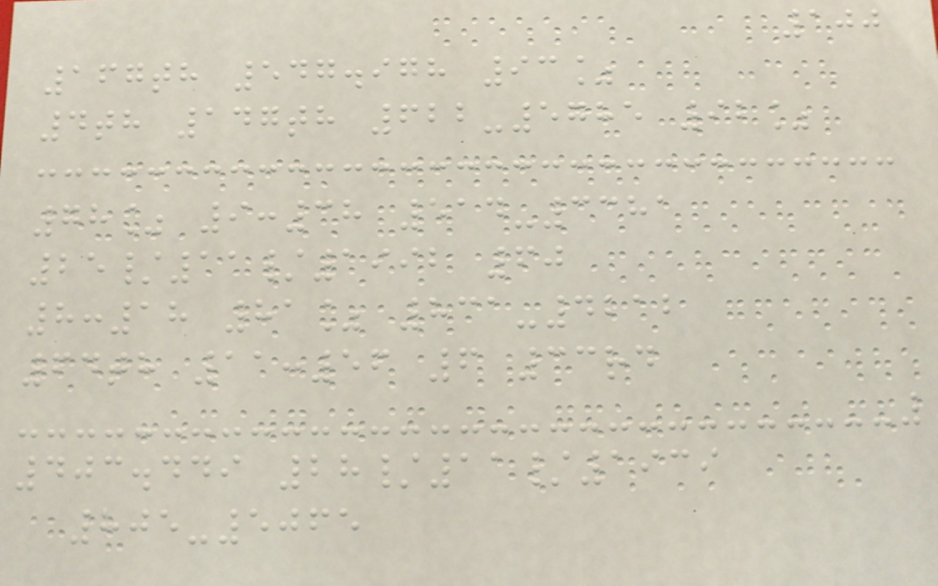100
167th 547.978 93%
4th 147th 622-5785 92%
78% 9:38 514-3381
25/11/1992 60
8:18 81% 831-4212
64th 11:56 6 33rd
403.449 28/11/1939
805-5065
